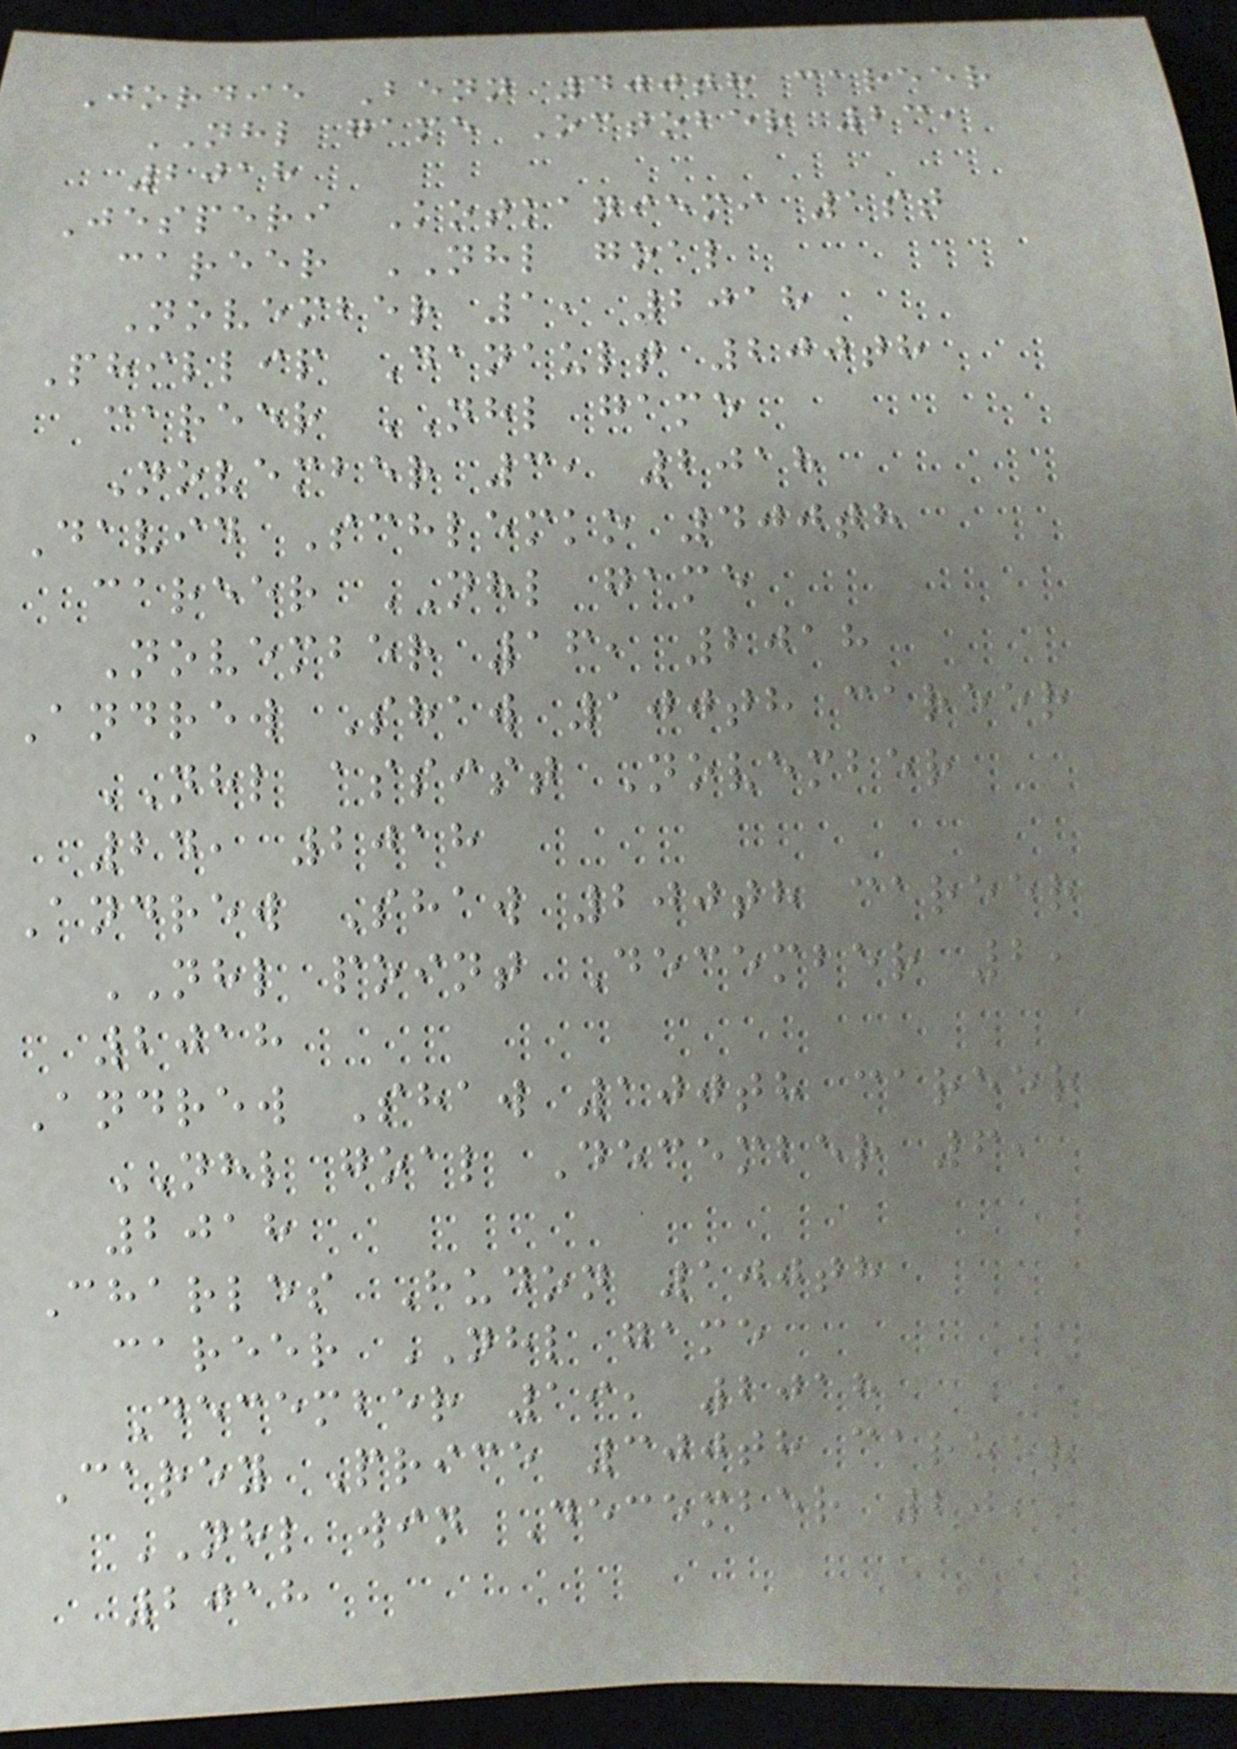Jordie Benn 400th career
NHL game October 23,
2018
Jesperi Kotkaniemi 1st
career NHL goal
November 1, 2018
Phillip Danault 200th
career NHL game
November 3, 2018
David Schlemko 400th
career NHL game
November 16, 2018
Andrew Shaw 100th career
NHL assist November
24, 2018
Andrew Shaw 200th career
NHL point December 2,
2018
Andrew Shaw 100th career
NHL goal December 6,
2018
Charles Hudon 100th
career NHL game
December 19, 2018
Carey Price 300th career
NHL win December 20,
2018
